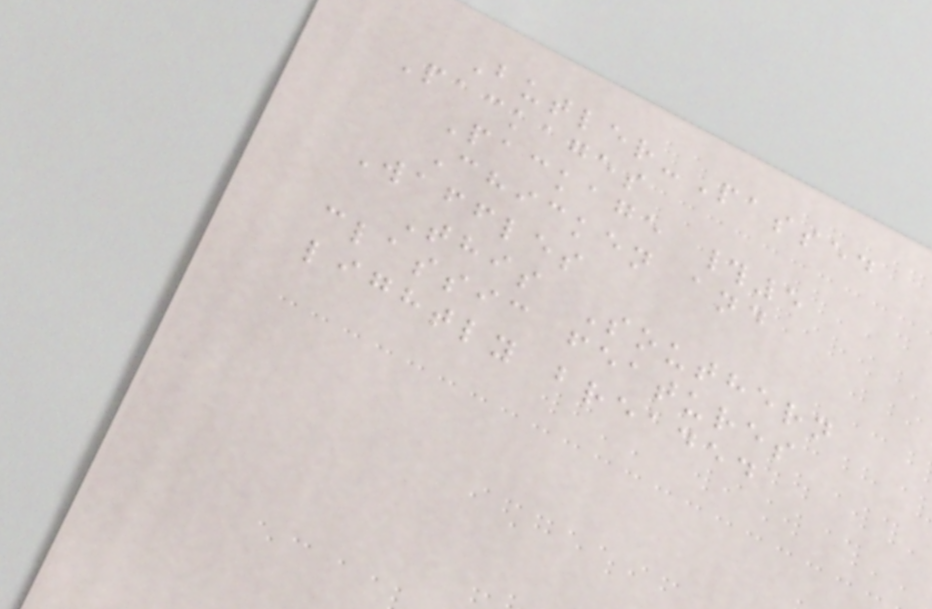Butler-Passed
Packages
Package #5
Chicken and
Waffles
This Southern
classic features
lightly breaded
